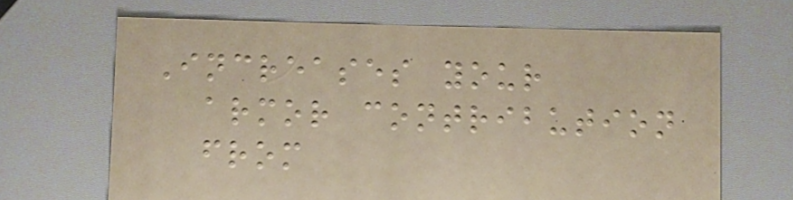Increases your
armor contribution
from
